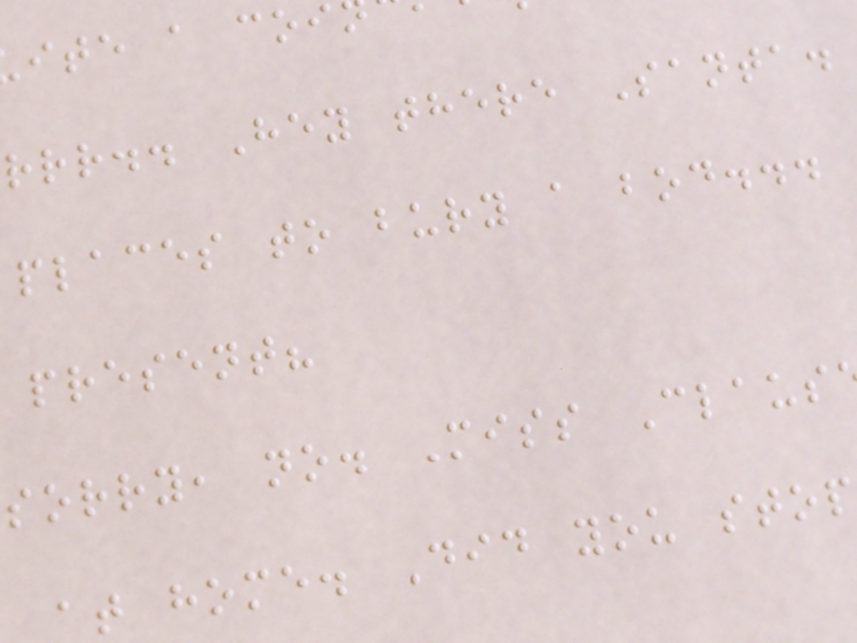rrr.. Hey there Santa.
places to bury a bod...
present?
sorry, no. Miss Claus
at home. Did you stop
